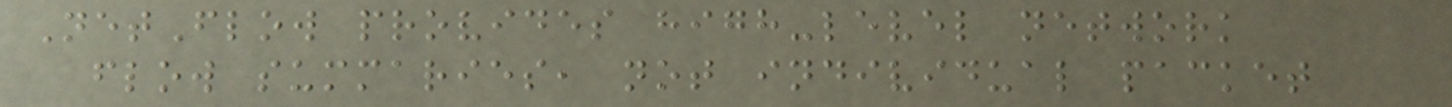NetFlow provides high-level network
flow summaries, not individual packet
